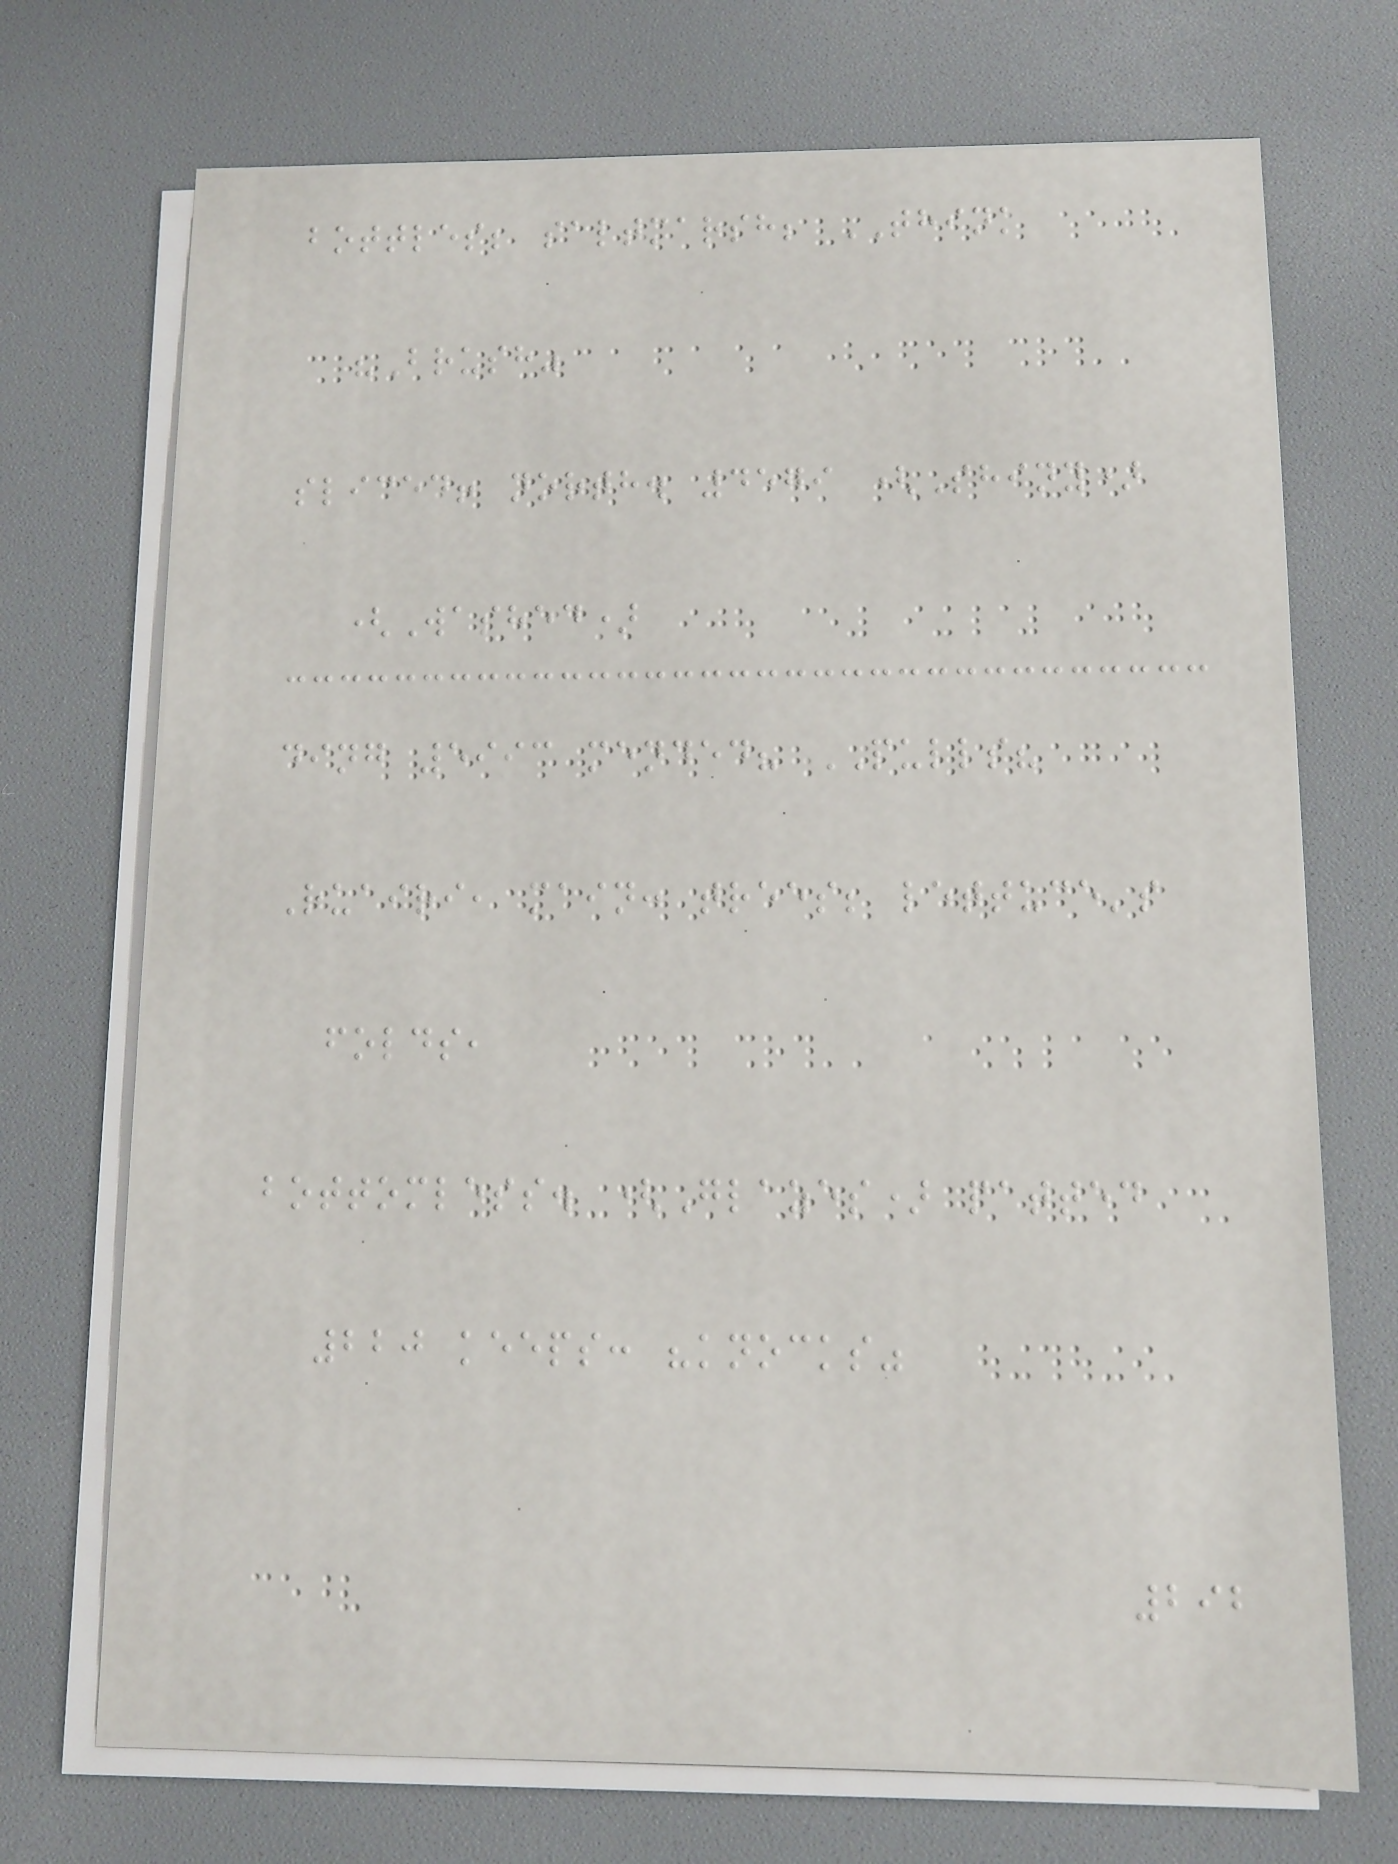bottles; saltmarsh; THINK
"Brush"
sliced! north. 4579 (Shiny)
(Washed)
ding 5993 mended? PULLS?
Ruairi, main: trees; lettuce's
folds,
bottomless. (Glazes) patted
220 keeps: "knocks"
292
